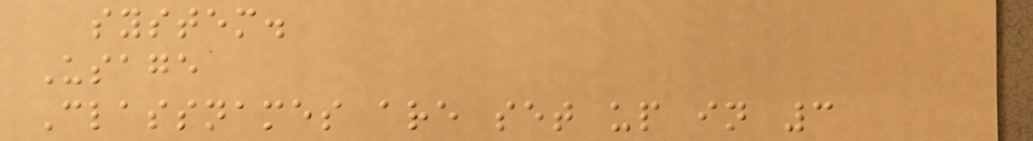system.
Usage
Classnames are set up in 3
